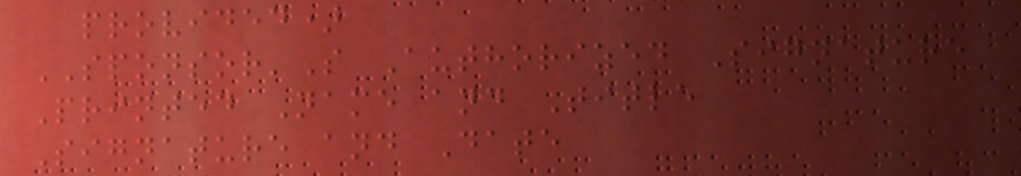provided)
SPONSOR'S Authorized Signature
Printed Name and Title
Signature and Date
